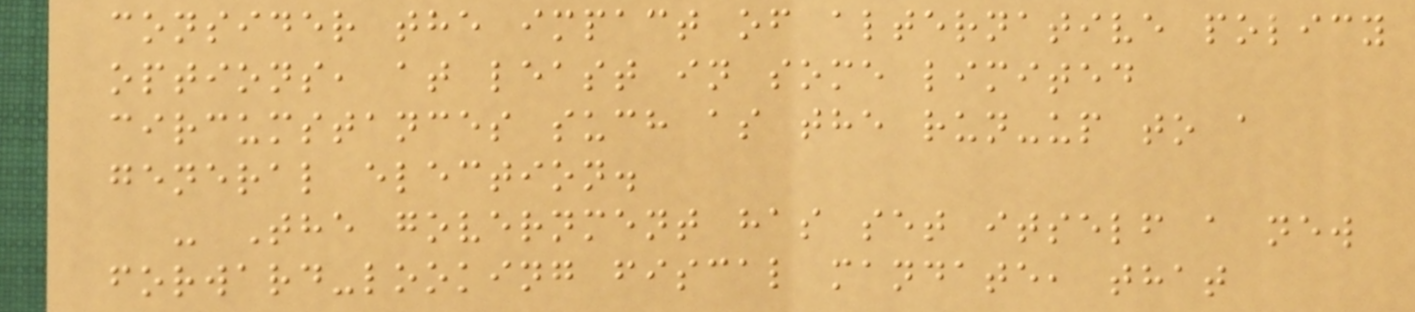consider the impact of alternative policy
options, at least in some limited
circumstances such as the run-up to a
general election.
- The government has set itself a new
forward-looking fiscal mandate, that
